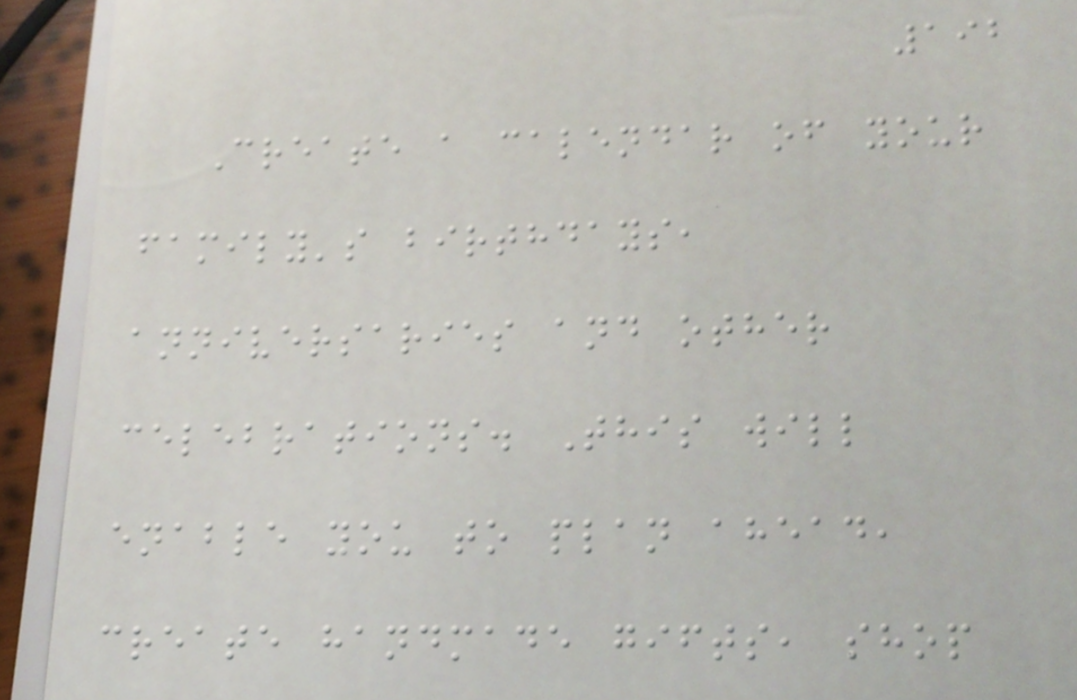192
Create a calendar of your
family's birthdays,
anniversaries and other
celebrations. This will
enable you to plan ahead,
create handmade gifts, shop
